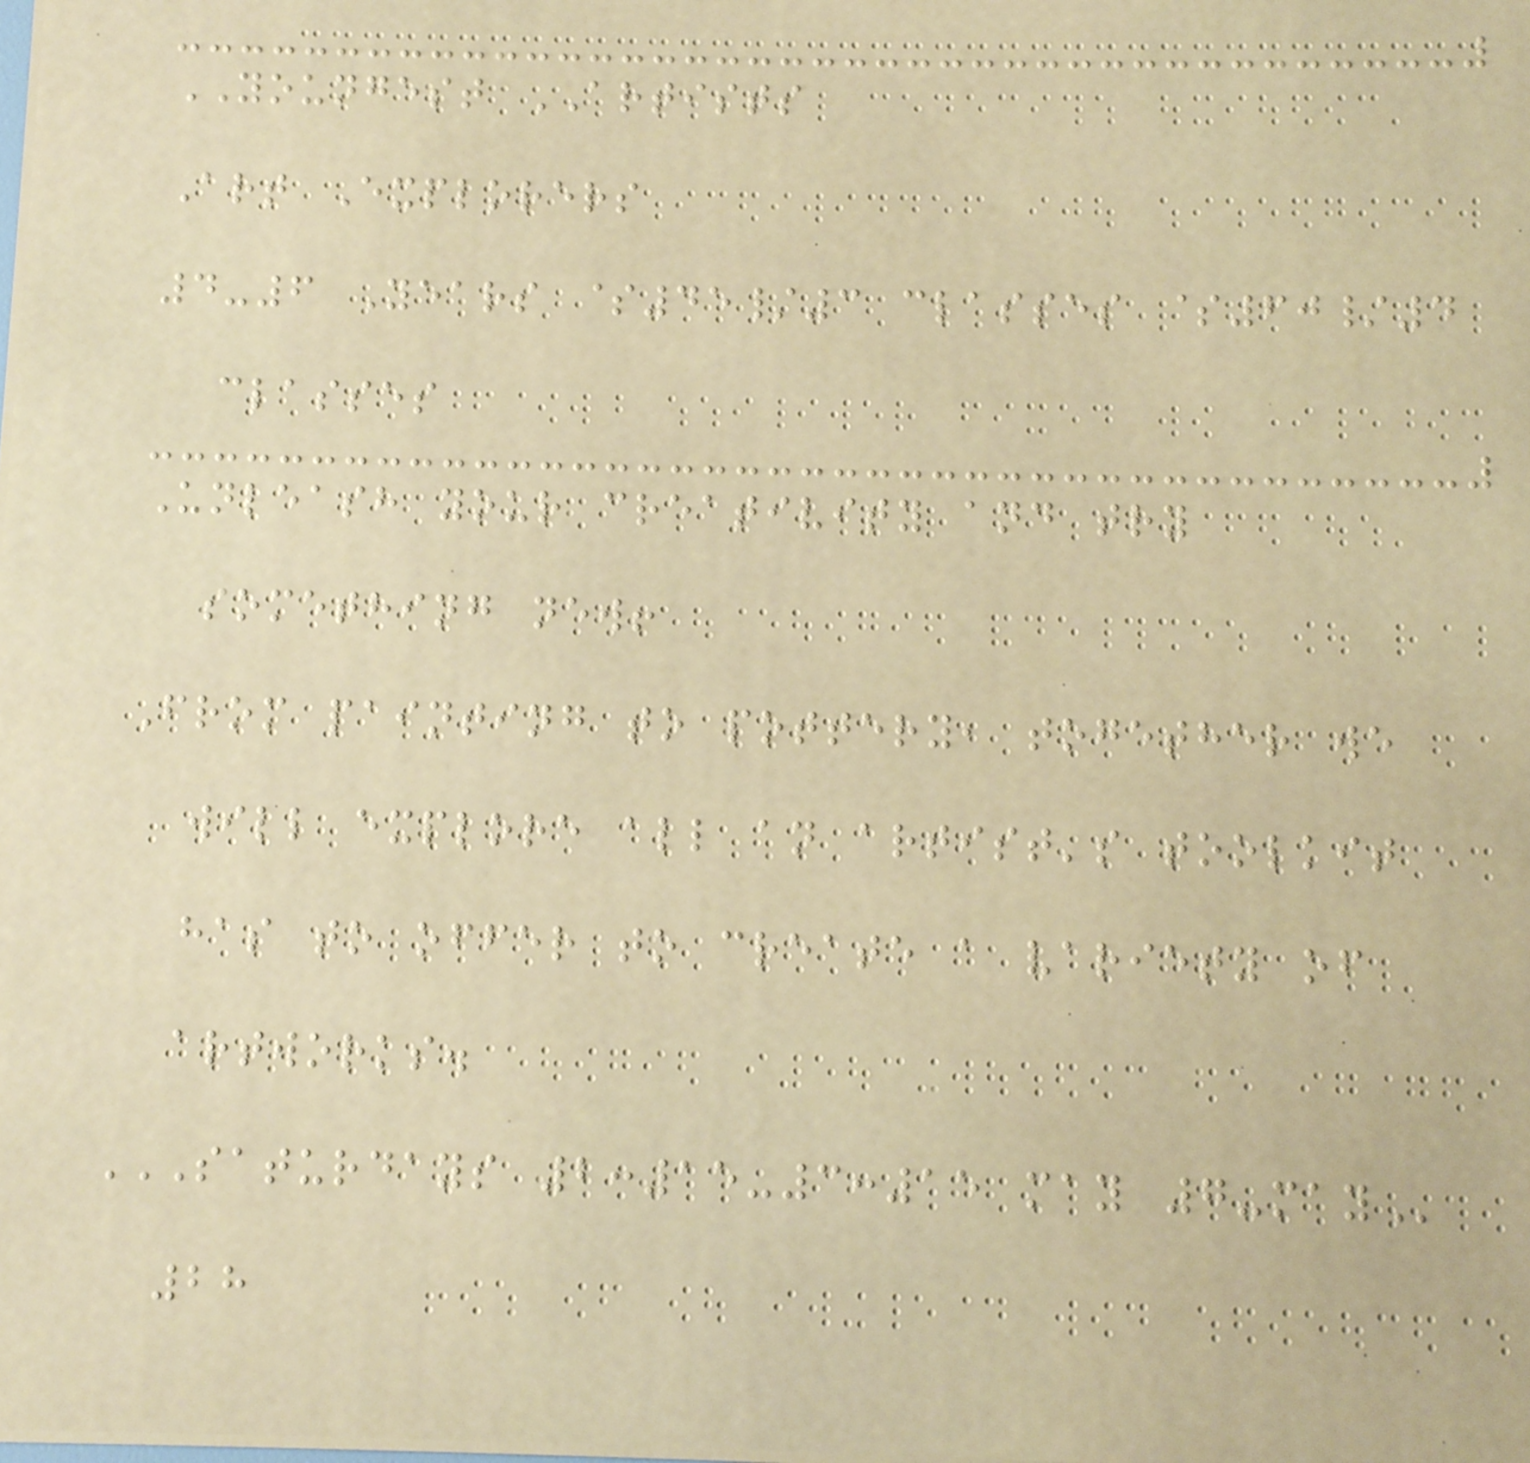YOUNGEST ARTISTS
Art Explorers
4-6 Years $45/3 classes $60/4
classes
Unleash your creativity and try
something new!
From painting to pottery, together we
will explore all an artist's toolkit
has to offer to create a variety of
artworks.
SATURDAYS 2:15-3:15 MAY 7-MAY
28
